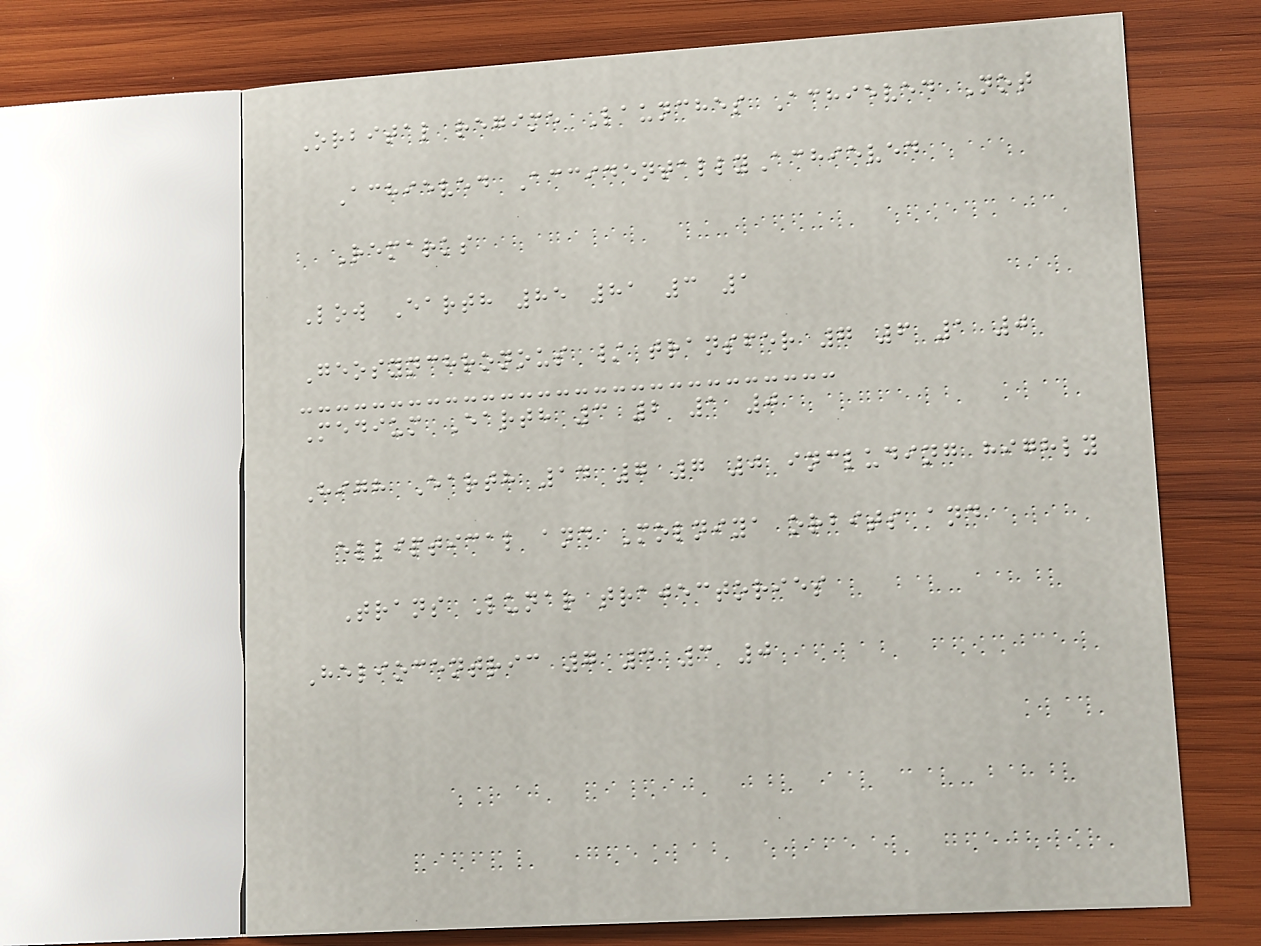Orbital regime Launches Achieved Not
Achieved AccidentallyAchieved
Remarks
Low Earth 85 81 3 1
Geosynchronous / transfer 7 6 1 0
Medium Earth 3 2 1 0
High Earth 14 7 7 0 including highly
elliptical and Molniya orbits and
Trans Lunar trajectories
Heliocentric 7 4 3 0
